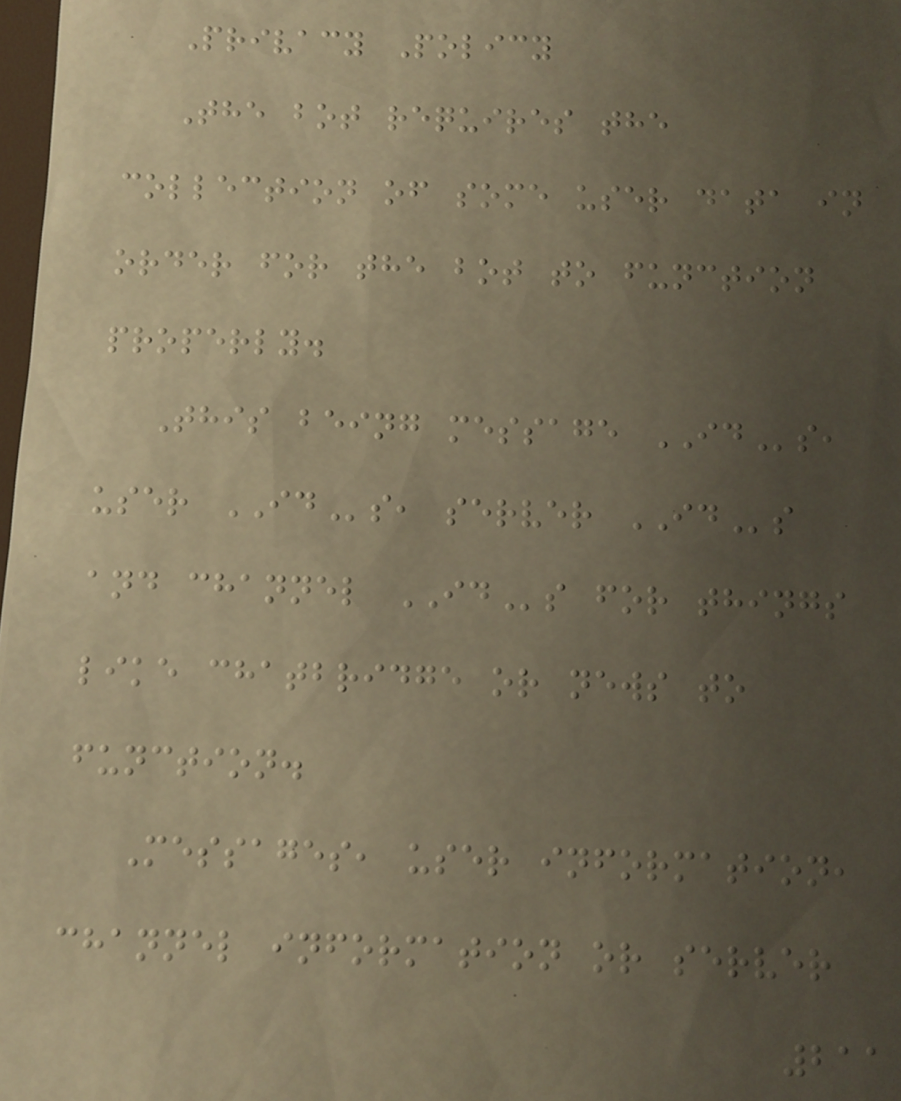Privacy Policy
The bot requires the
collection of some user data in
order for the bot to function
properly.
This being message IDs,
user IDs, server IDs
and channel IDs for things
like chatbridge or news to
function.
Messages, user information,
channel information or server
211
